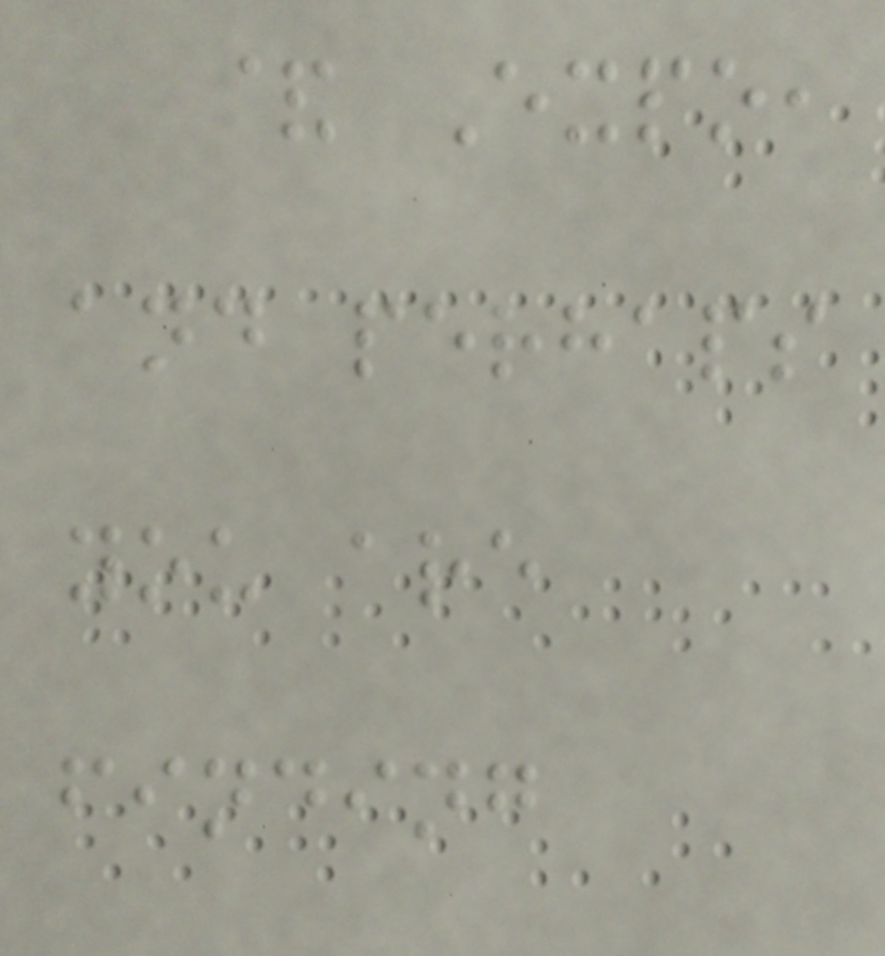& Expo,
and perhaps
you are
finding
